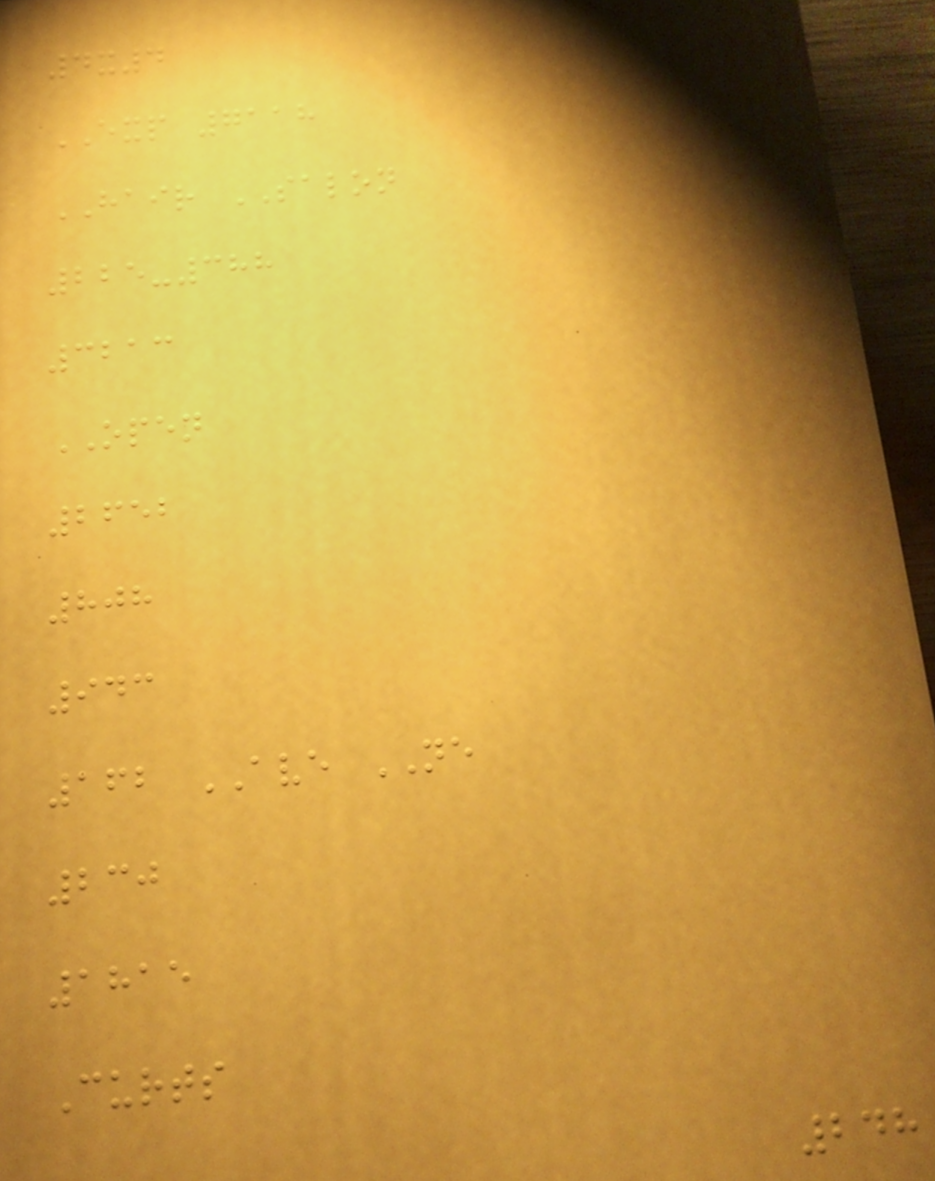4x4
EXP 7118
HAIR SALON
225-388
3213
OPEN
2652
808
943
162 AVE NE
230
1815
Curts
248
